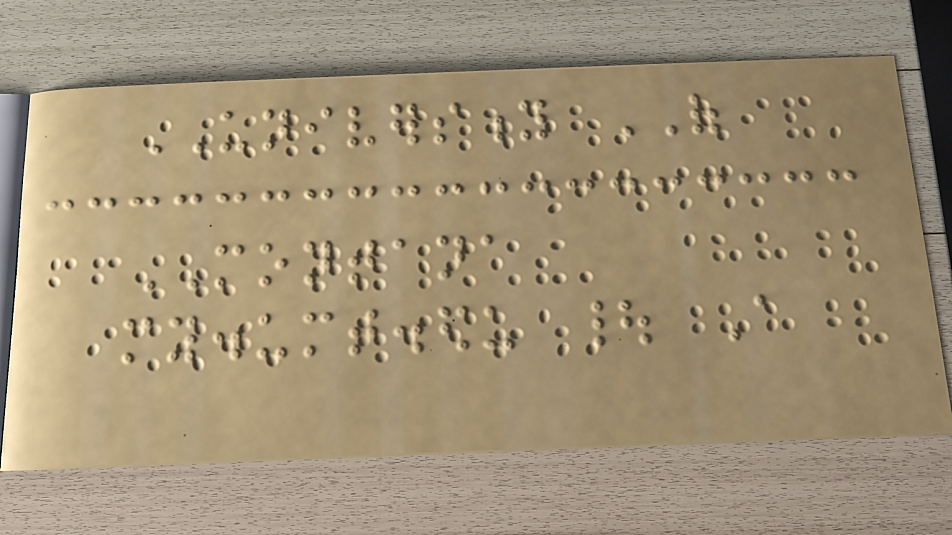UNIVERSITY OF
MONTANA
my.umt.edu | A
